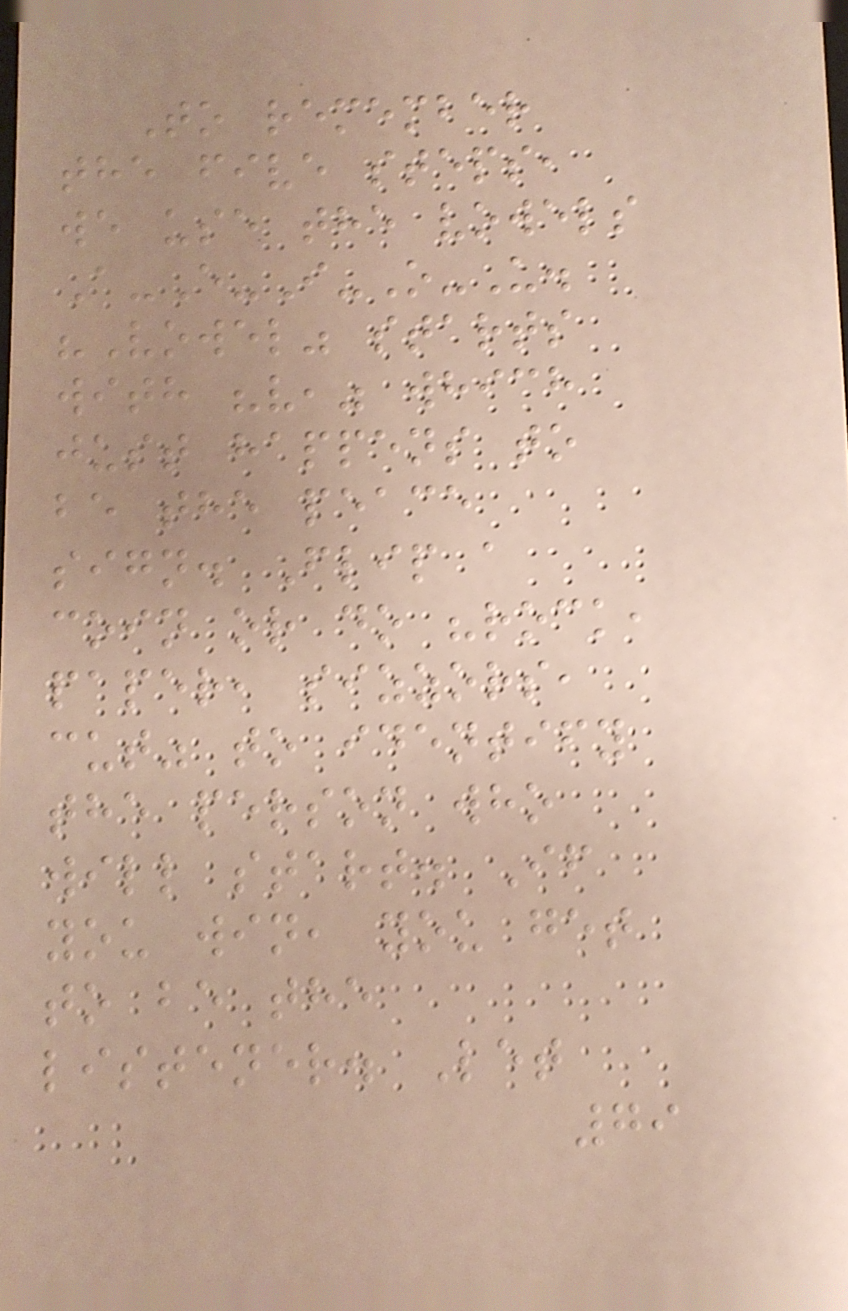To remember
the five steps,
we use the vowels
A-E-I-O-U.
"Vowel" starts
with "v," which
just happens to
be the peace
sign. Flip a
coin or do "rock,
paper, sizzors,
cut" to identify
the person who
will start. If
you win, you get
to be the
listener. Let
79
